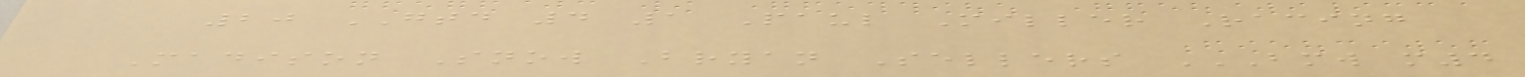20 GTD 4 1 Paul Miller Racing
Madison Snow Bryan Sellers BMW M4
